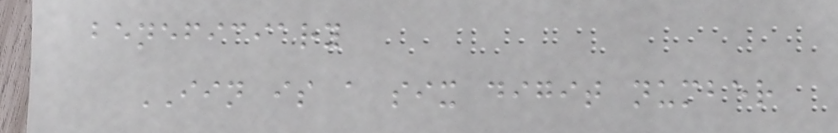beneficiary
IIN is a six digit number
